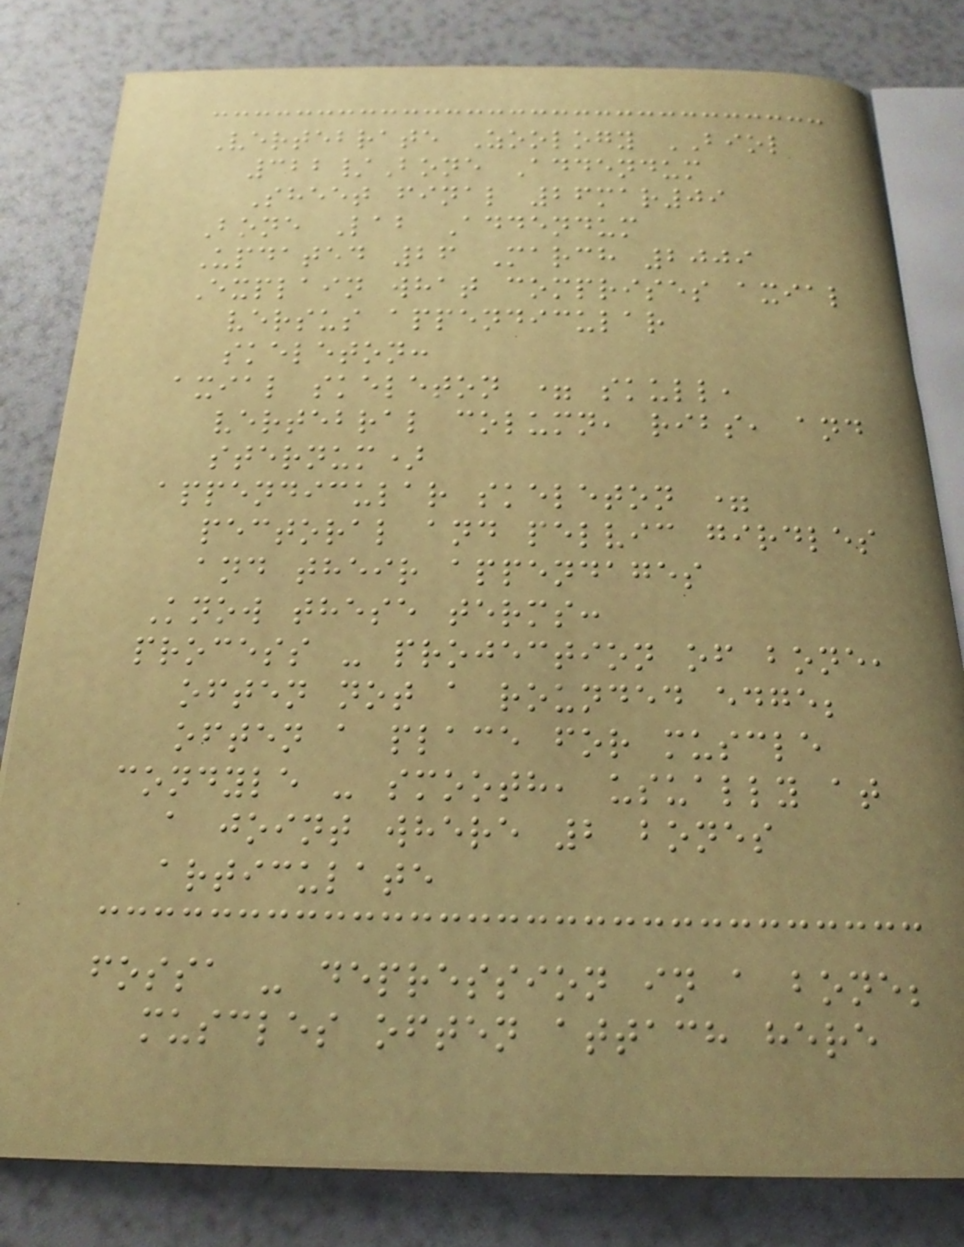Vertebrate Zoology BIOL
322/Bone Addendum
Sheet final 26mar09
Bone Lab Addendum
Updated 26 March 2009
Explain what comprises axial
versus appendicular
skeleton:
axial skeleton = skull,
vertebral column, ribs, and
sternum)
appendicular skeleton =
pectoral and pelvic girdles
and their appendages
Know these terms:
process - projection of bone,
often not a rounded edge;
often a place for muscle
condyle - smooth, usually at
a joint where 2 bones
articulate
fossa - depression in a bone;
muscles often attach here
